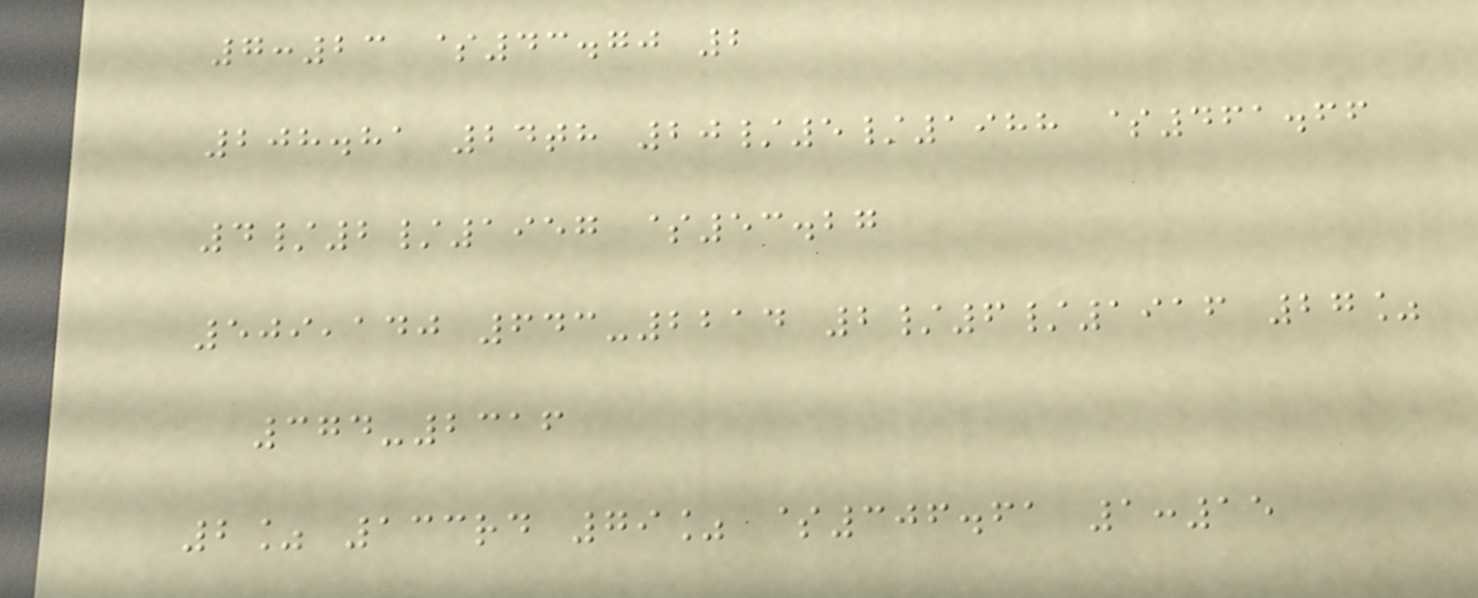7:23 $43.70 2
208.81 24th 20/5/1988 $461.66
4/2/1957 $53.27
509,140 643-2214 2/6/1916 27%
374-2316
2% 133rd 79% $306.61 1:15
